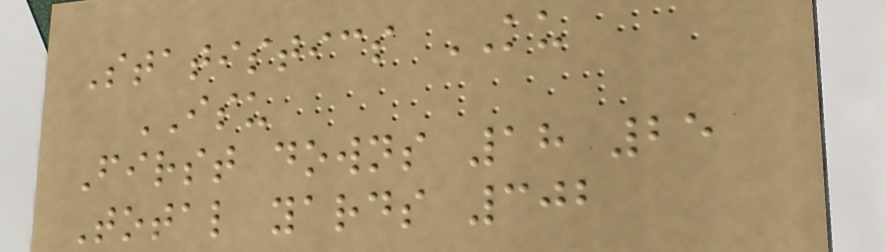Statistics KU
ISU
First downs 18 25
Total yards 302
